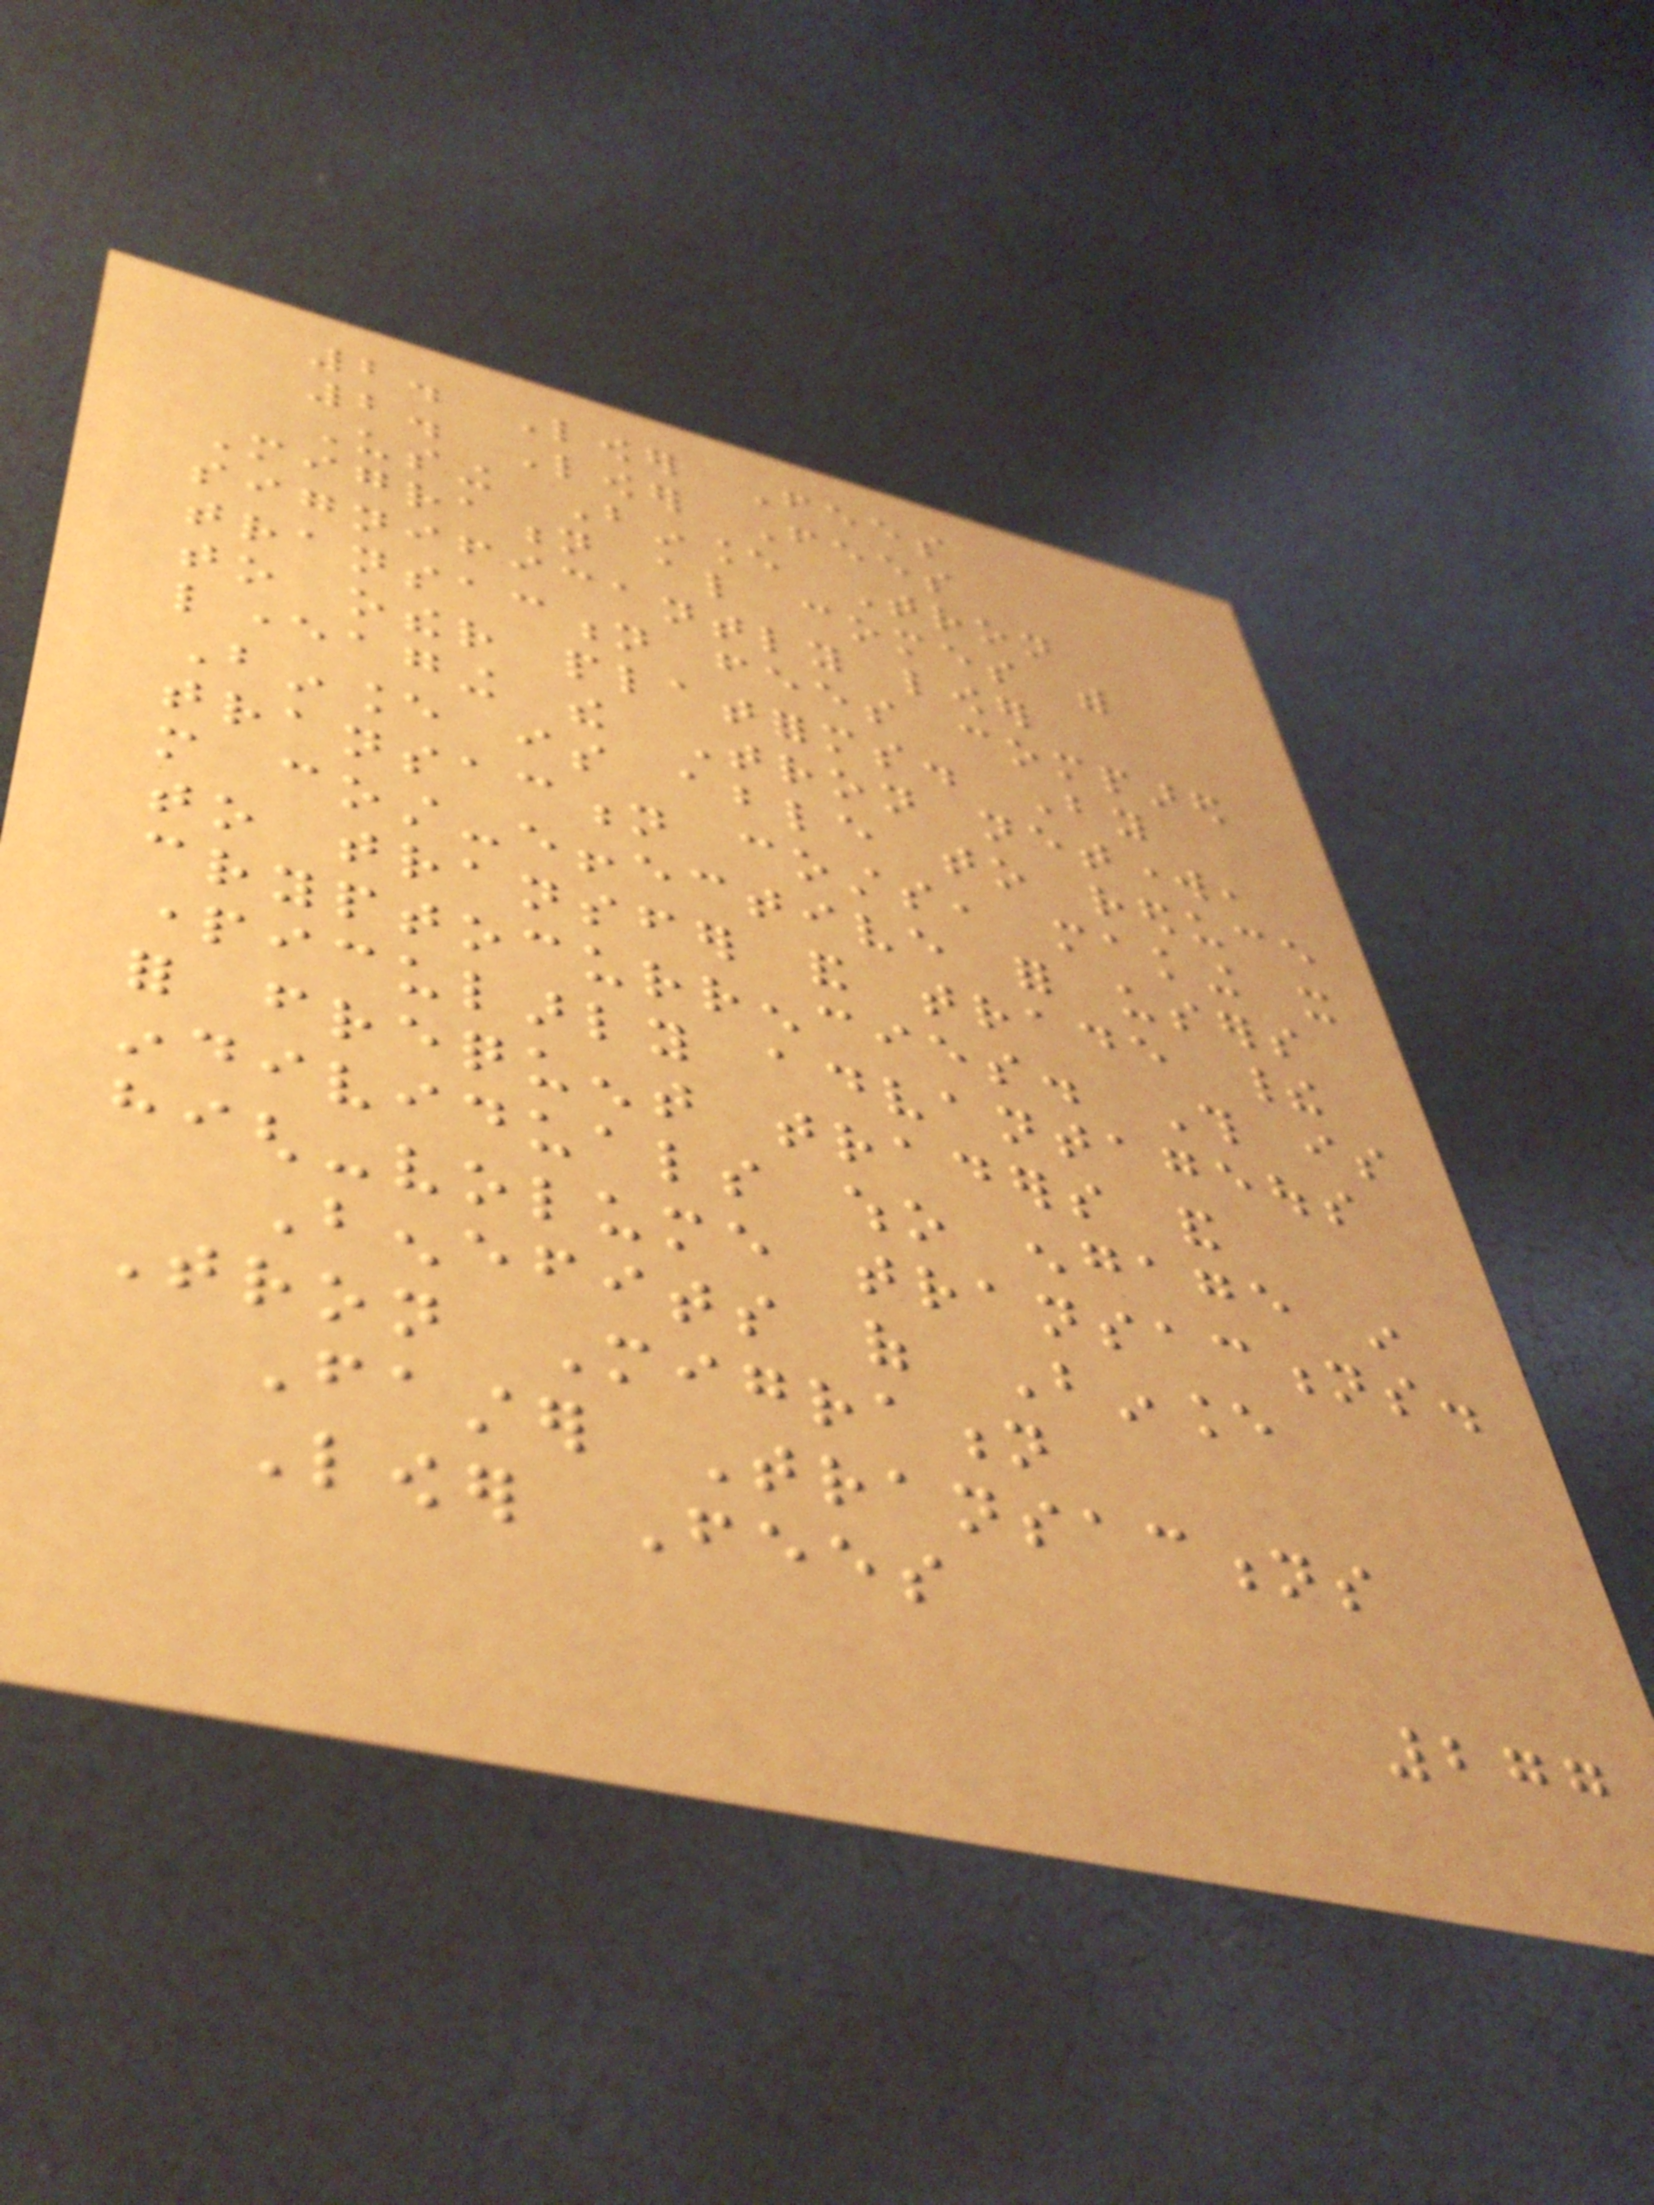2. Lower Fees
2. Lower Fees
Using Binance Tron
Migration also comes with
significantly lower
transaction fees compared
to other platforms. By
leveraging the Tron network,
Binance is able to reduce
transaction costs, making it
more cost-effective for users
to transfer and trade their
cryptocurrencies. This is
particularly advantageous
for frequent traders and
individuals who engage in
high-volume transactions.
Benefits of Binance
Tron Migration
Faster Transactions
Lower Fees
277
